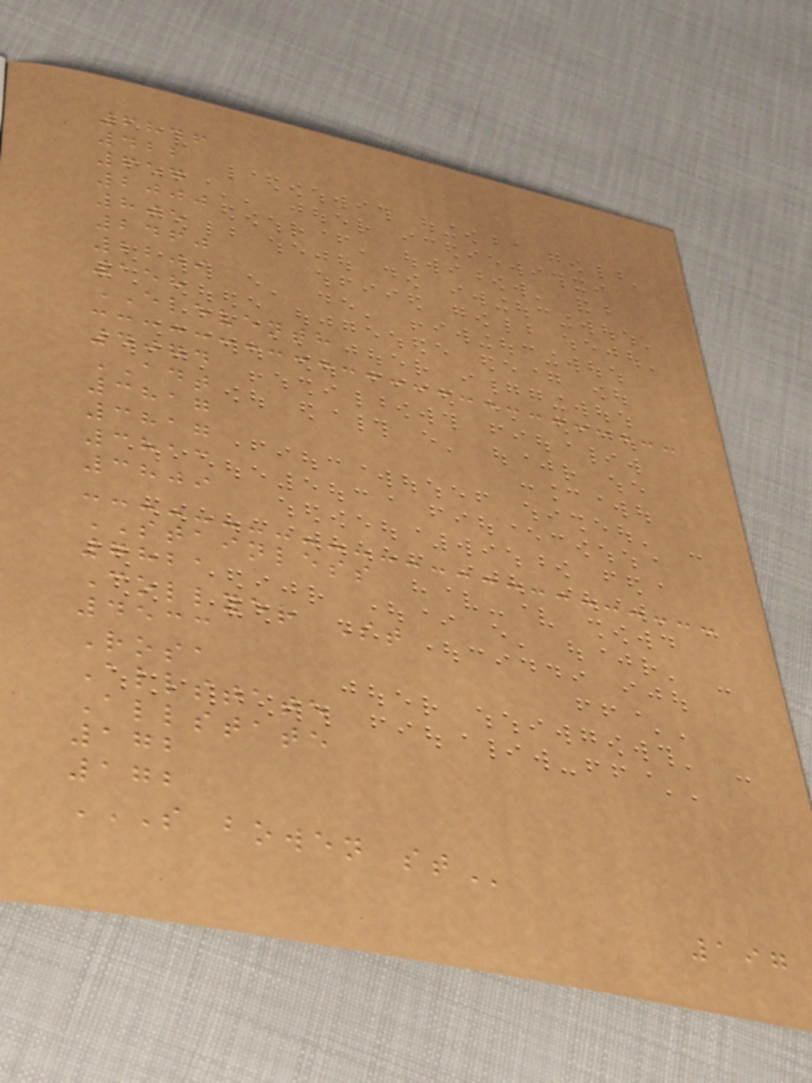6846
422
657
2000
805
2460
2209
158
ELEVENTH
4074
ADT
3817
3817
3813
3809
STAINLESS
7821
Collyer St
4533
Rosa
Allstate
Allstate
172
172
S BOWEN ST
197
